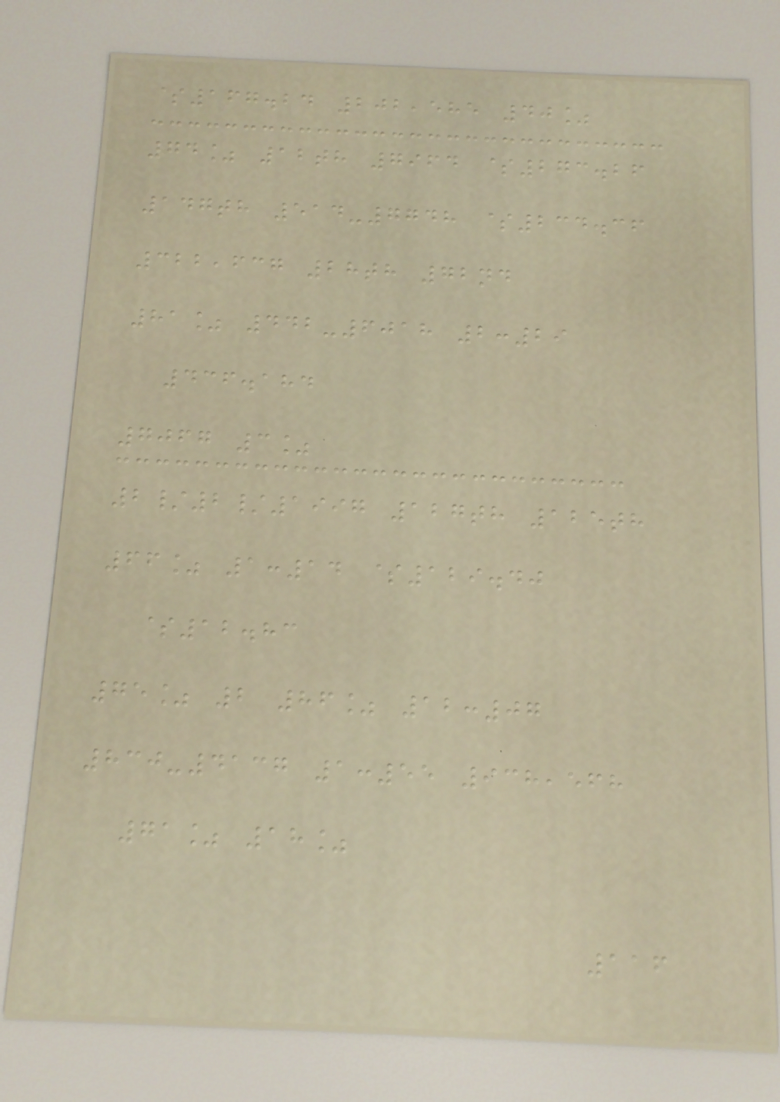$167.24 202,585 40%
74% 12th 7964 $273.26
147th 514-7748 $234.36
322,637 28th 72nd
81% 442-6018 2:29
436.184
7067 3%
2/2/1997 127th 125th
66% 1:14 $129.40
$12.83
75% 2 86% 12:07
830-4137 1:55 938,568
71% 18%
116
